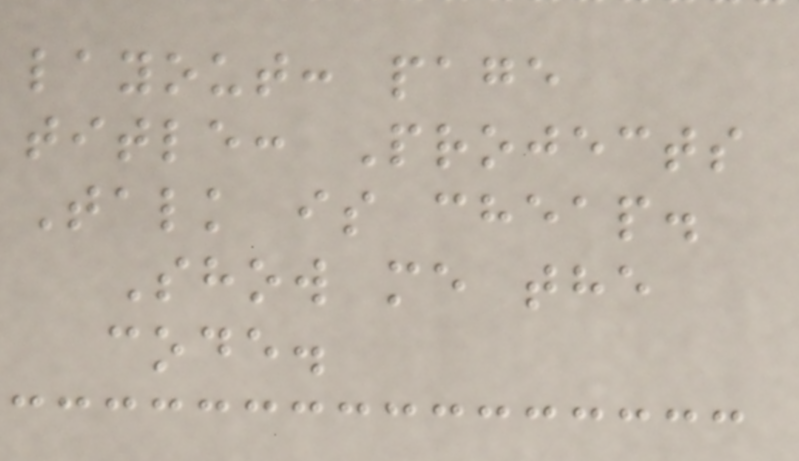layout: page
title: Projects
Talk is cheap.
Show me the
code.
